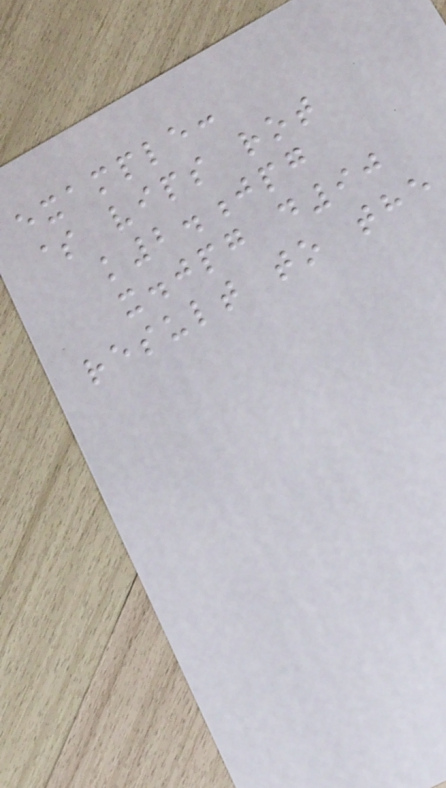example:
$ vips rot
k2.jpg
x.jpg d90
result to the
